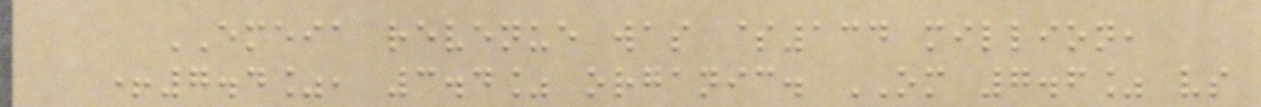EMEIA revenue was $134 million,
+7.4%, 3.4% organic. OM 7.6% vs
